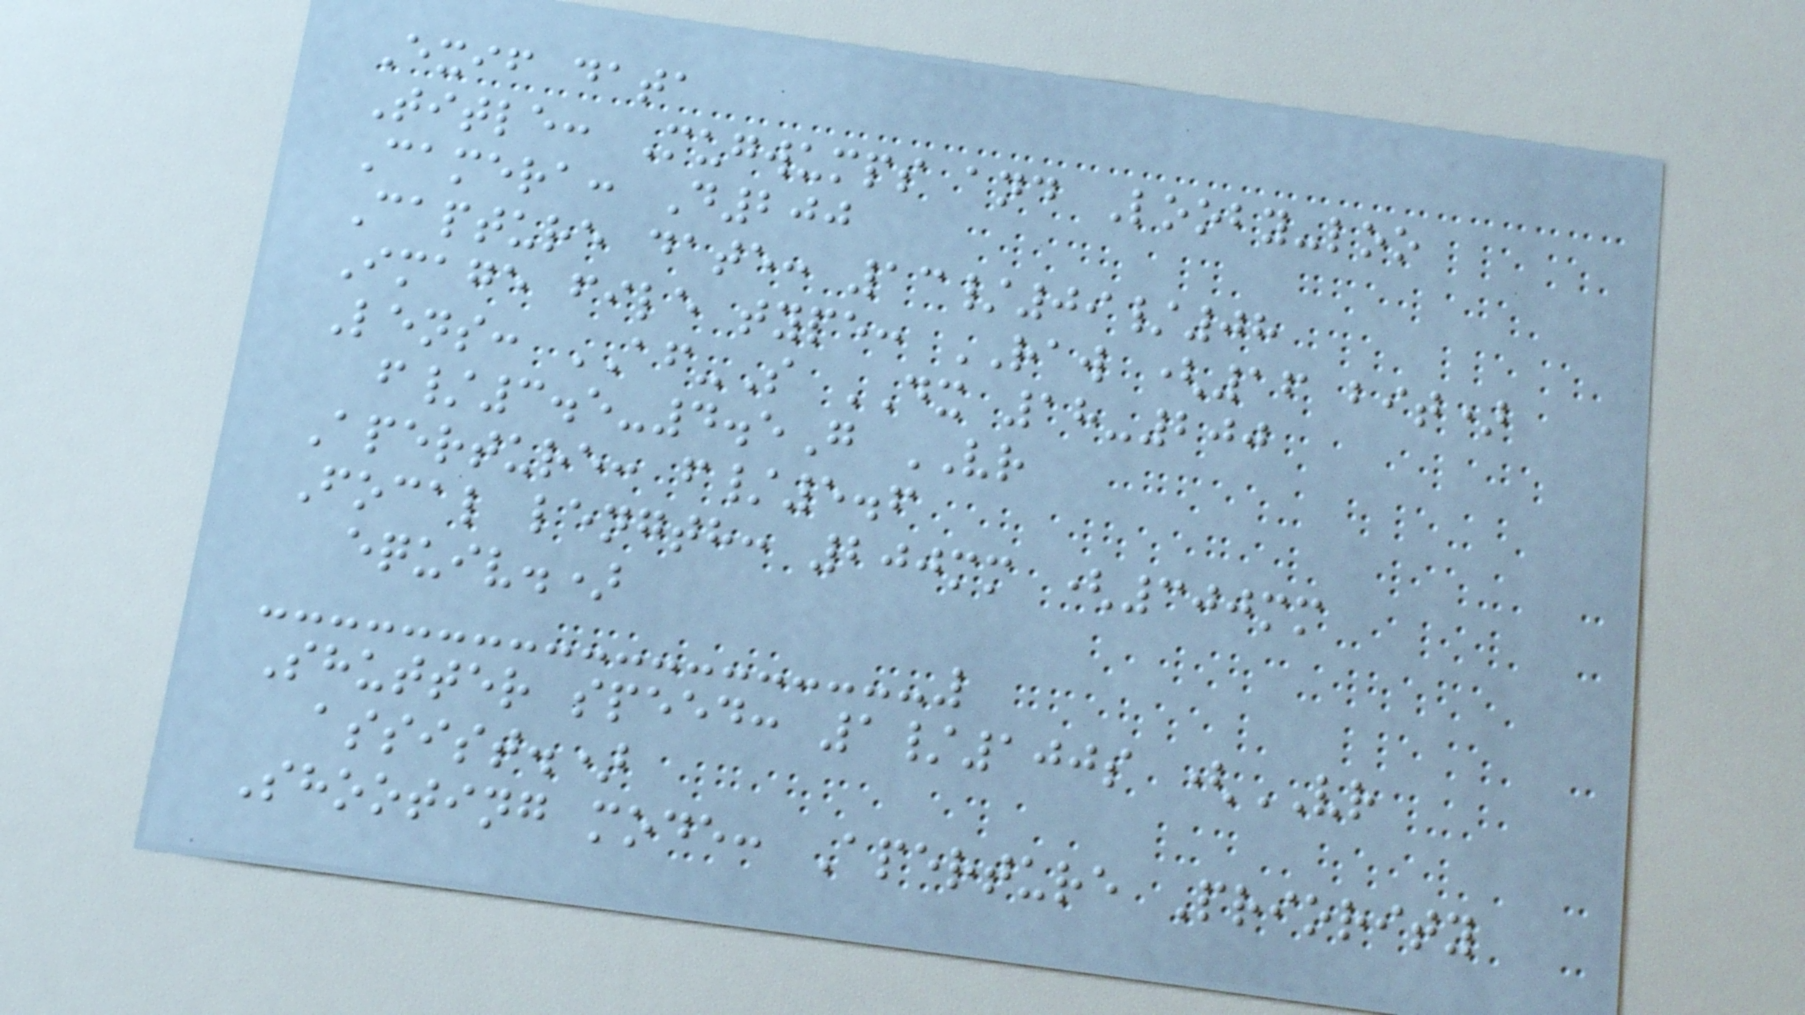Exif data
Title: Mugwumps and Looby-loo
Camera: D200
Capture date: 13/09/08
Image file type: RAW (16 bit)
Lens: AF-S DX 18-200
f/3.5-4.5G VR
Aperture: f/5.6
Focal length: 200mm (300mm
equiv.)
Shutter speed: 1/100s (VR
assist.)
Shooting mode: Aperture Priority
